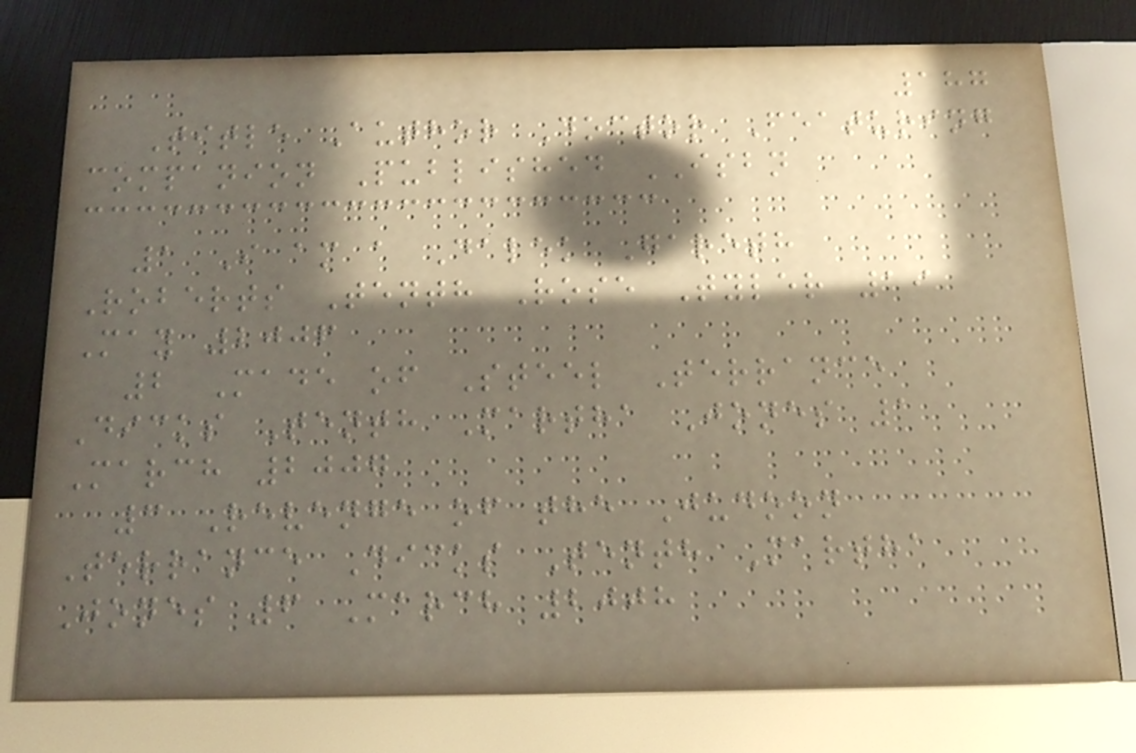187
Title Author Doctor Featuring
companion Published ISBN
1 I am a Dalek Gareth
Roberts Tenth Rose Tyler 19
May 2006
2 Made of Steel Terrance
Dicks Tenth Martha Jones 1
March 2007
3 Revenge of the Judoon
Terrance Dicks Tenth Martha
Jones 6 March 2008
